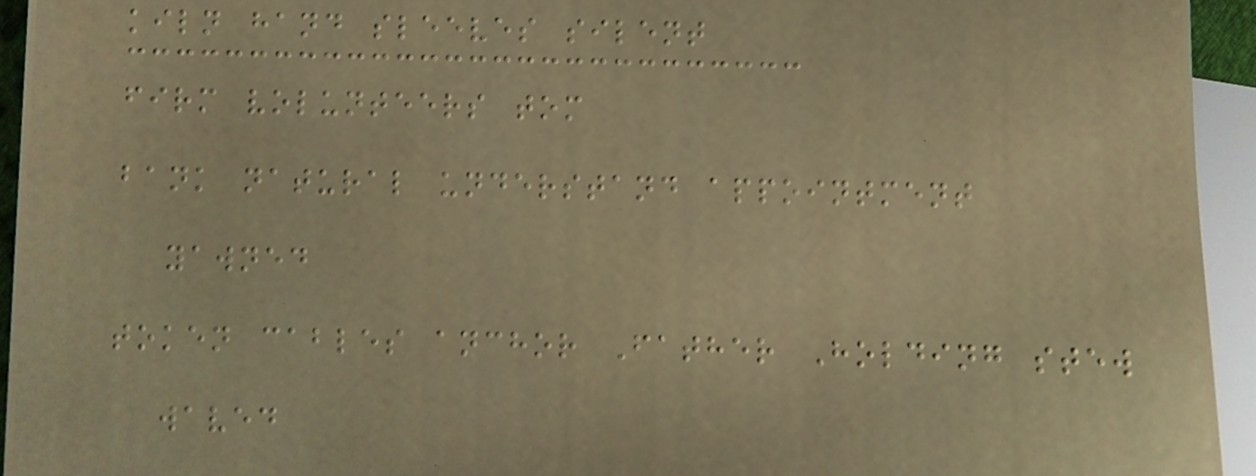kiln hand sleeves silent
firm volunteers tom
bank natural understand appointment
yawned
token cables anchor Father Holding stew
waved
